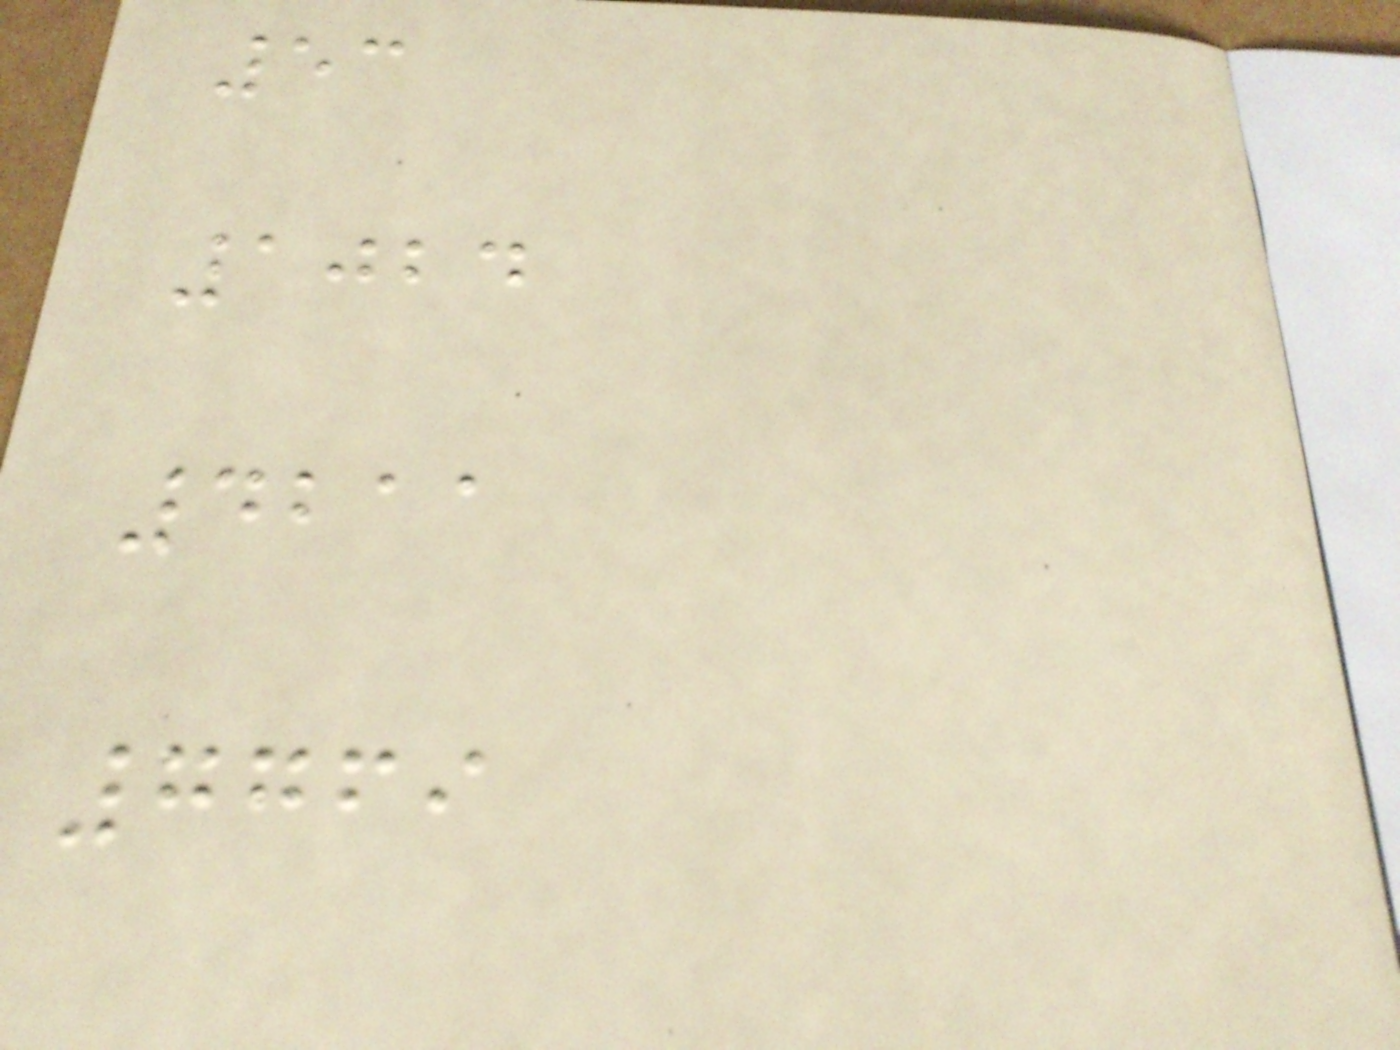53
1024
4211
7769
